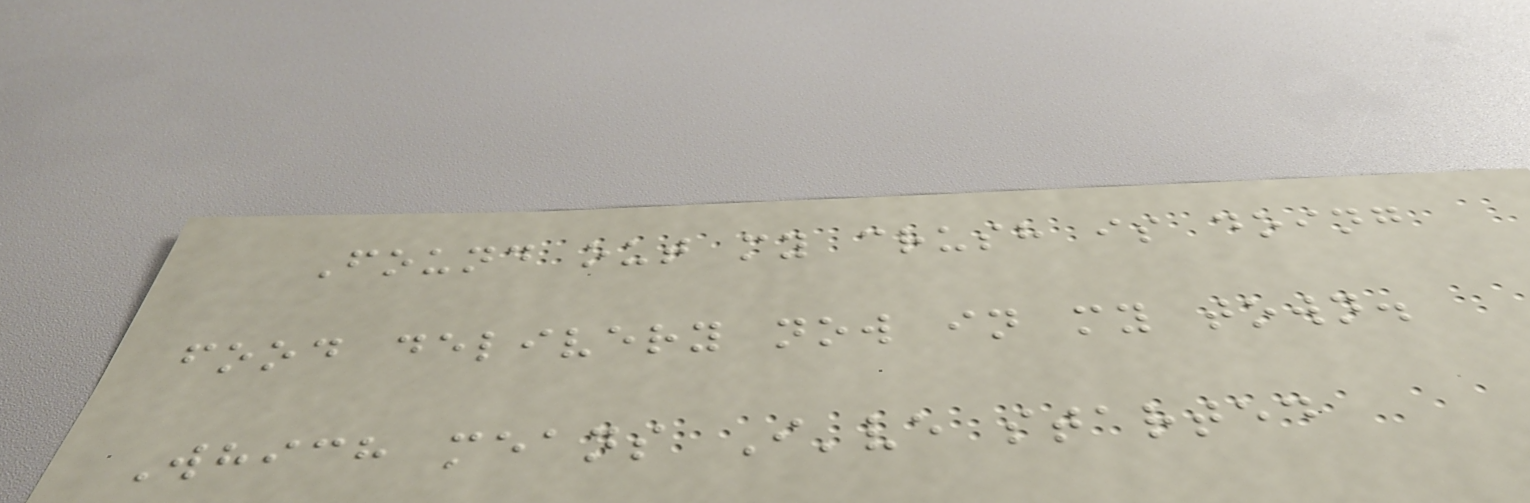Found out my crush is doing
food delivery now in my town.
Which means I've started
